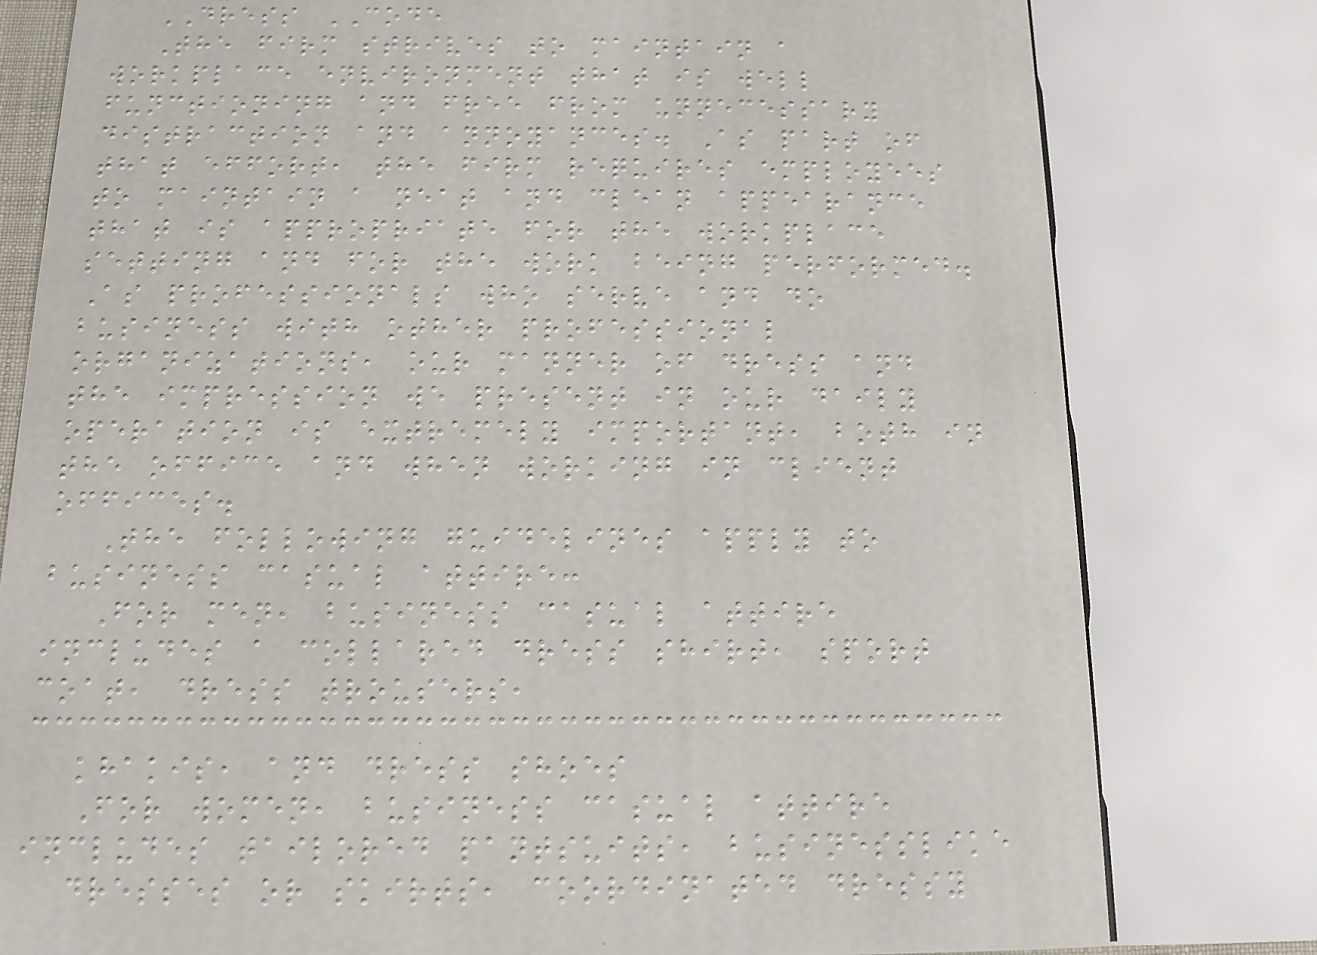DRESS CODE
The firm strives to maintain a
workplace environment that is well
functioning and free from unnecessary
distraction and annoyances. As part of
that effort, the firm requires employees
to maintain a neat and clean appearance
that is appropriate for the workplace
setting and for the work being performed.
As professionals who serve and do
business with other professional
organizations, our manner of dress and
the impression we present in our daily
operation is extremely important, both in
the office and when working in client
offices.
The following guidelines apply to
business casual attire:
For men, business casual attire
includes a collared dress shirt, sport
coat, dress trousers,
khakis, and dress shoes
For women, business casual attire
includes tailored pantsuits, businesslike
dresses or skirts, coordinated dressy
